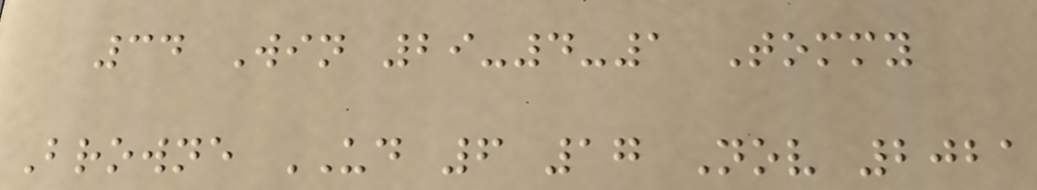34 Win 29-4-1 Tommy
Browne UD 6 17 Nov 2021
